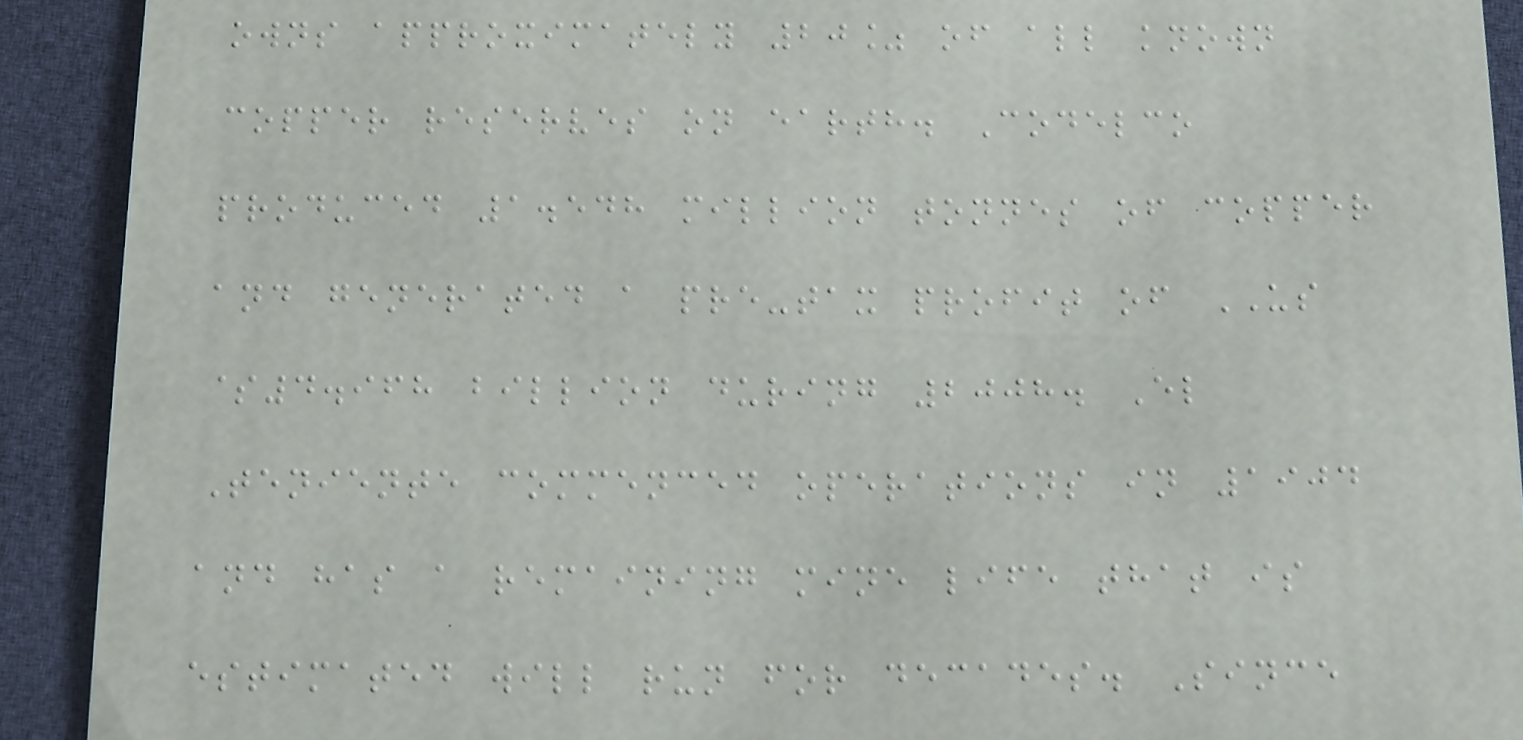owns approximately 20% of all known
copper reserves on earth. Codelco
produced 1.548 million tonnes of copper
and generated a pre-tax profit of US
$4.968 billion during 2008. El
Teniente commenced operations in 1904
and has a remaining mine life that is
estimated will run for decades. Since
